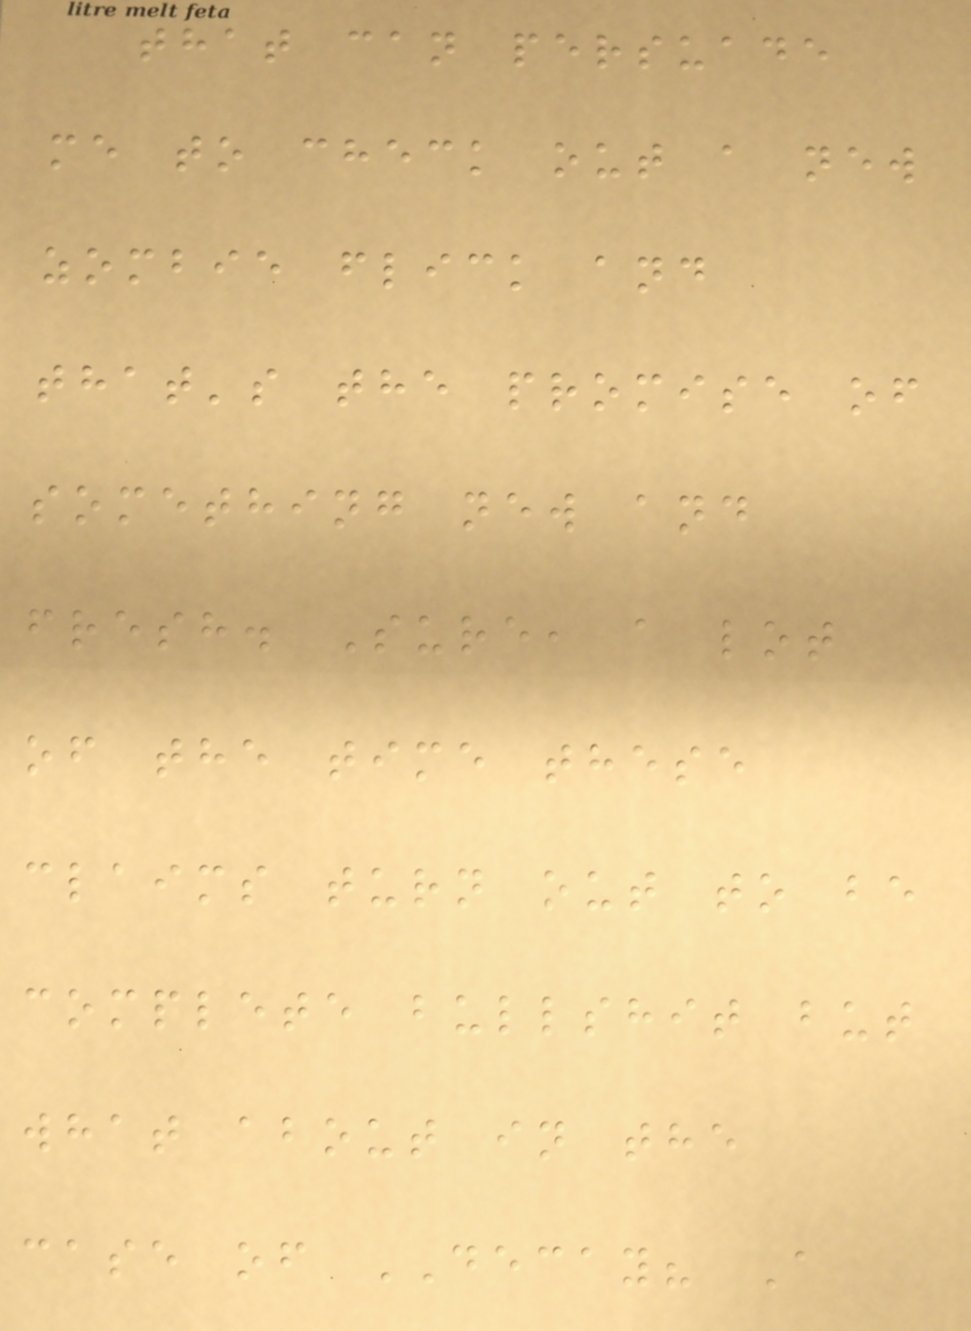that can persuade
me to check out a new
zombie flick and
that's the promise of
something new and
fresh. Sure, a lot
of the time these
claims turn out to be
complete bullshit but
what about in the
case of DECAY? A
